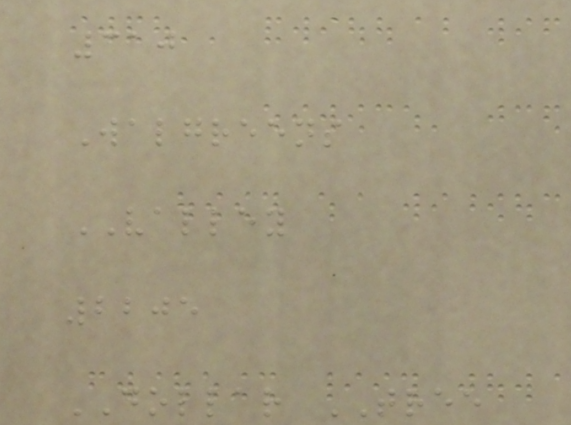310
Walgreens
VALLEY
2205
DOLLAR TREE
